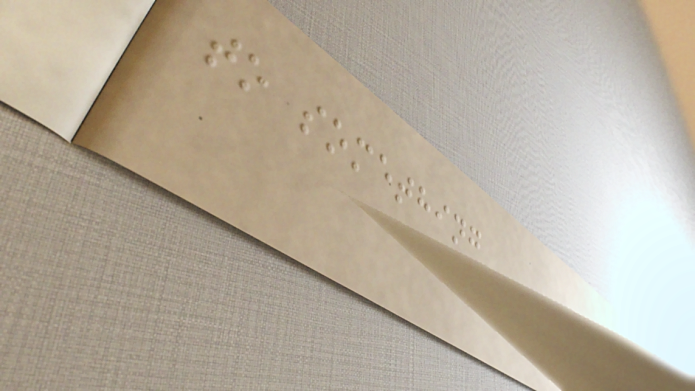to something
